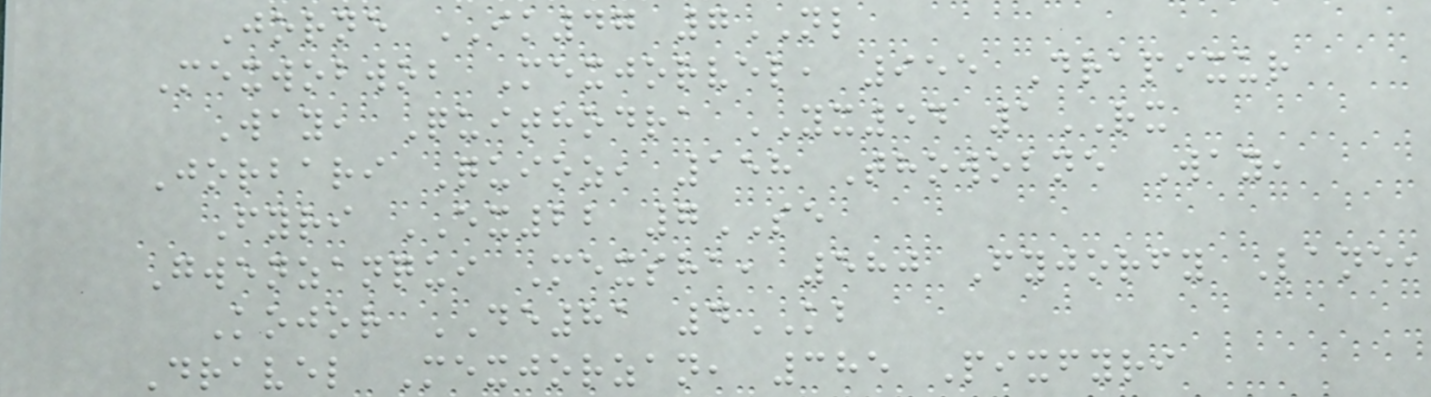Jorne IK47 7NL
Mexwobwob Mexjorvel, 955 Drapixur
Way, Quithodra YX54 1RX
Jorbari Quioz, 158 Thowobne Way,
Fyri EX22 7SE
Gwenzanqui Mexsha, 580 Fyjorfy Lane,
Kojor DE81 4KB
Dravel Mexjorzan, 385 Pixfyri
